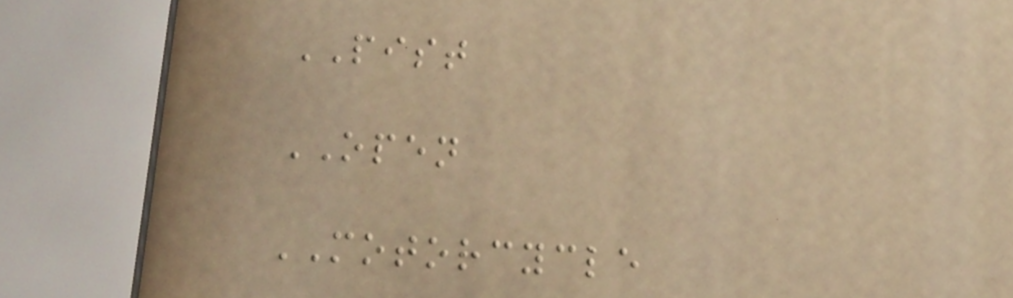PIST
OPEN
MOTORCYCLE
